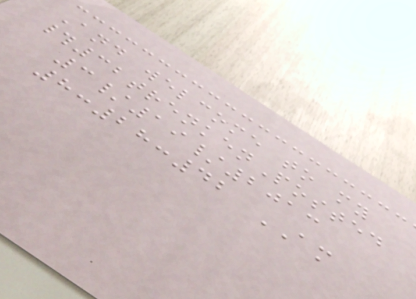And welcome to my
#32trenkenPosted
3/19/2013
8:28:42 AM
